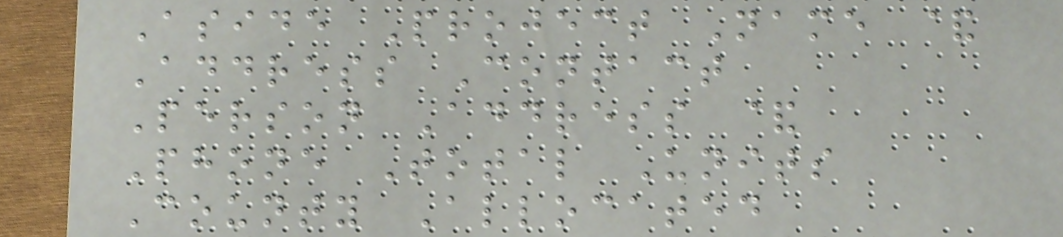Aside Project Name &
Address Contact
Person Address &
Phone Total Units
County Allocated
